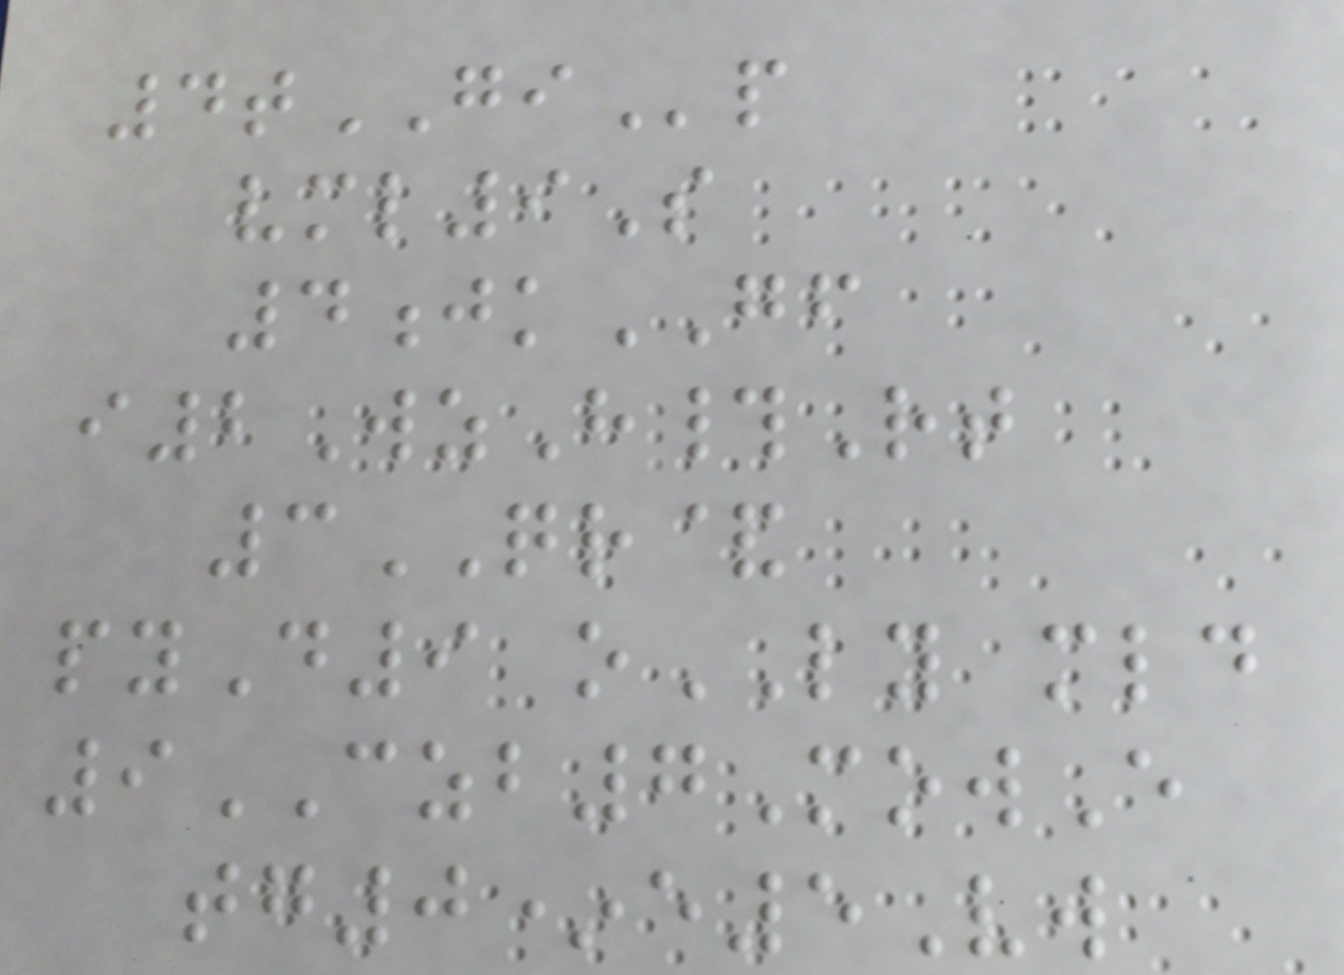4tGIp
vml9S
4jkGF
i2WzH#Rt
3QR&
pyD9 oLY mld
9CZB7MowE
tg0*e5Vw
